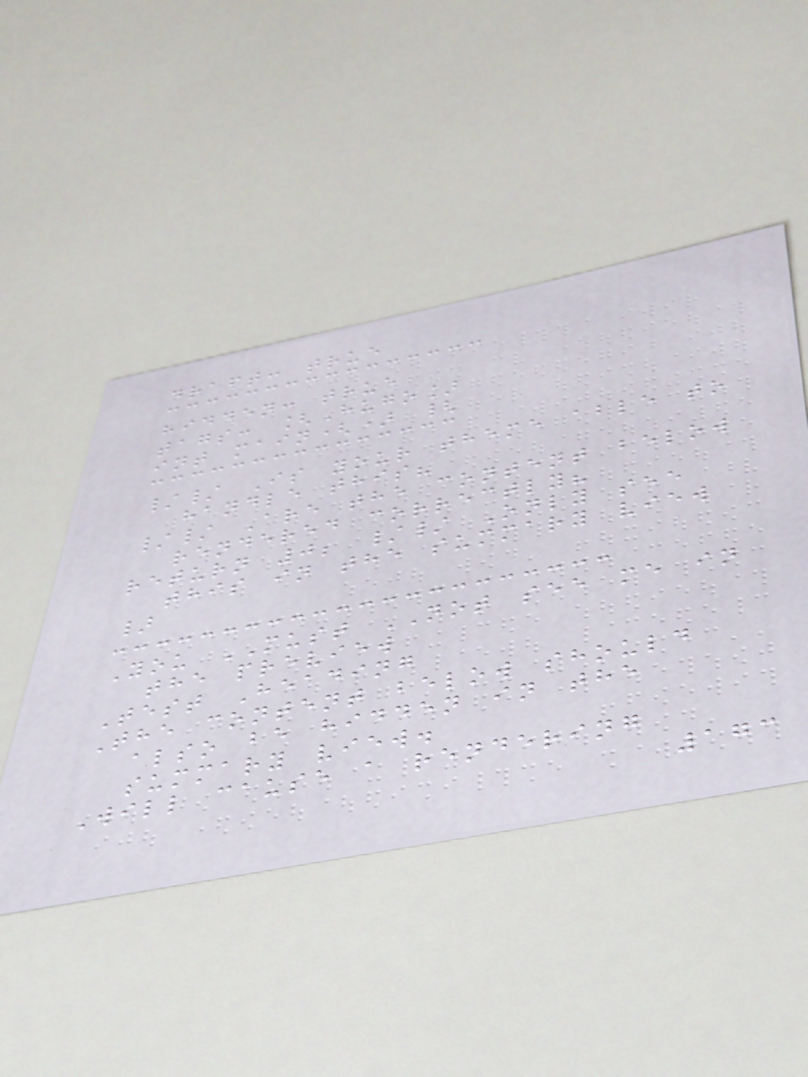draft: true
hidden: true
tags: [Hugo]
int main() {
// Is your theme able to
handle this?
// Are the content below
rendered correctly?
return 0; // Only see
this in the summary view
}
You MUST NOT see me in
the preview
Test Heading
The content below should
also be hidden in the
summary view.
Will cause a rendering
173
